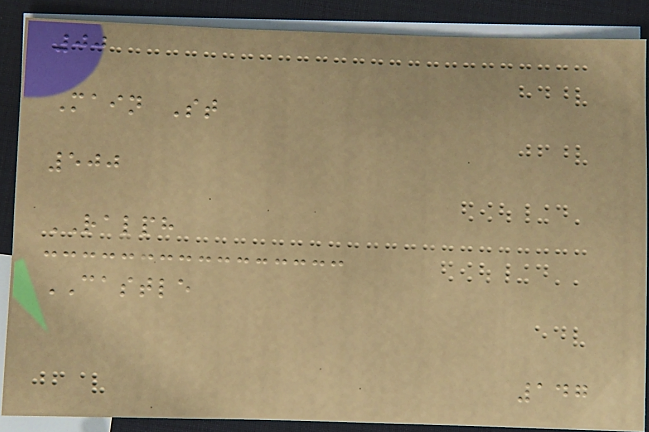00
Main St
500
RALPH
CASTLE
147
